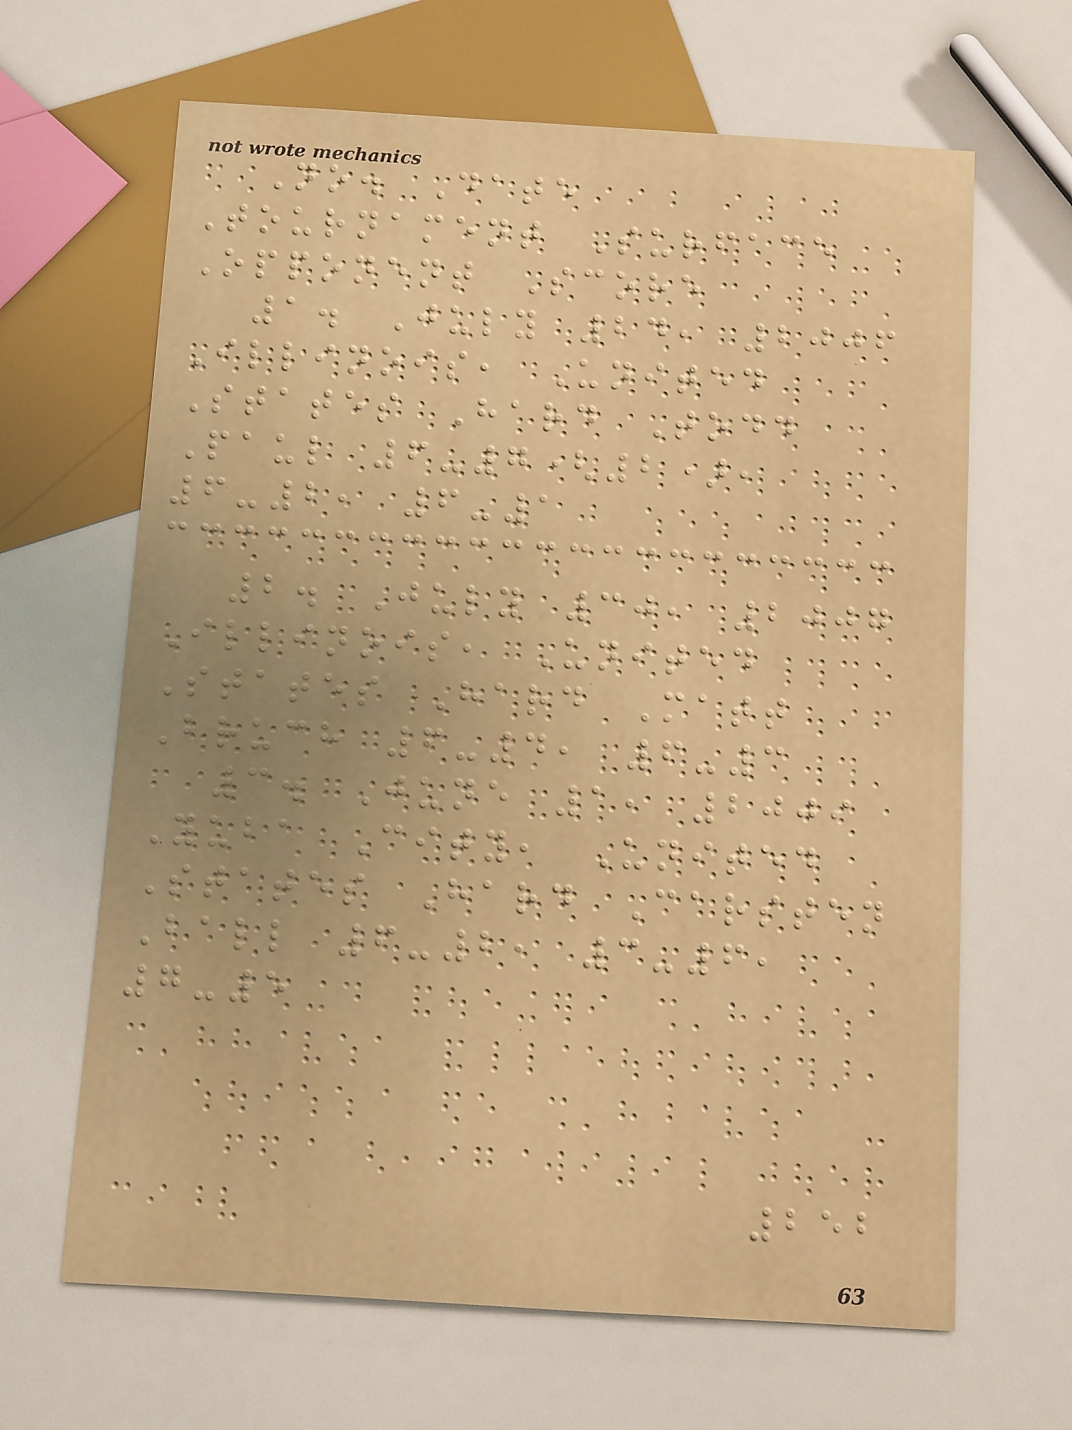No. Date
Tournament Surface
Opponent Score
1. July 24, 2006
Illinois, United
States Hard Todd
Paul 6-7(2),
6-2, 6-1
2. July 30, 2007
Illinois, United
States Hard Matt
Bruch 6-4, 6-3
3. June 1, 2009
Yuba City, United
States Hard Carsten
Ball 6-2, 3-6,
7-5
252
